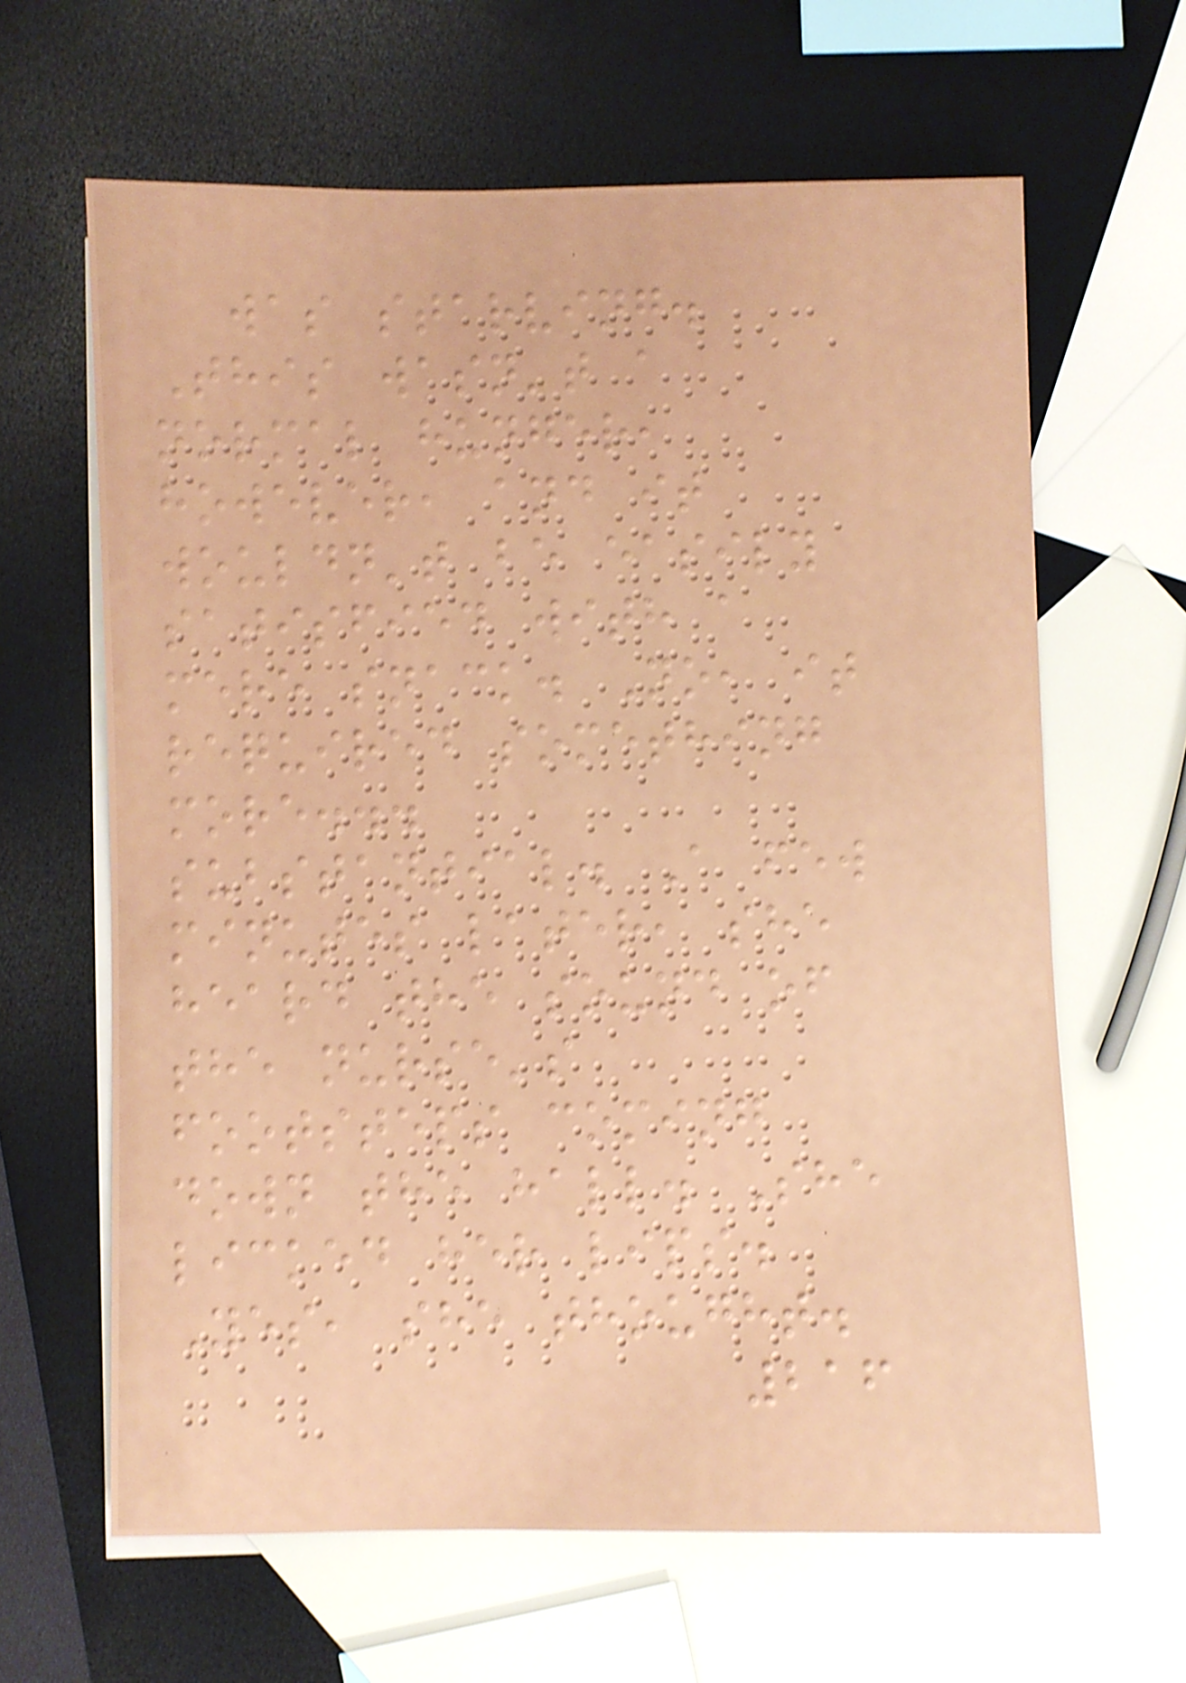was starving.
This wasn't a
normal hunger,
however, and it
wouldn't be easily
satisfied with a
mere snack. No, it
required something
more...
substantial. A few
minutes later, she
heard the sound of
the nurse's
footsteps coming
down the hall. She
licked her lips.
Yes, she thought.
216
